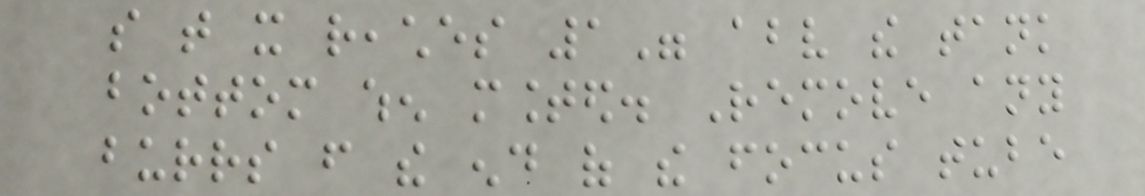so that it reaches 1" above the tank
bottom when mounted. Remove any
burrs from the end of the focus tube
